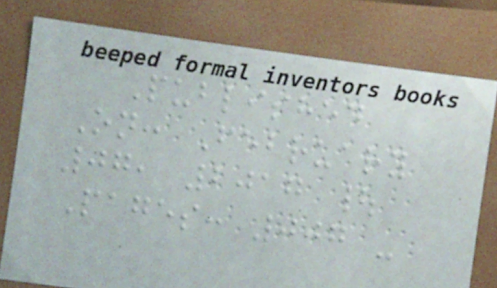Published
On: February
07, 2017 |
Pages: 007 -
